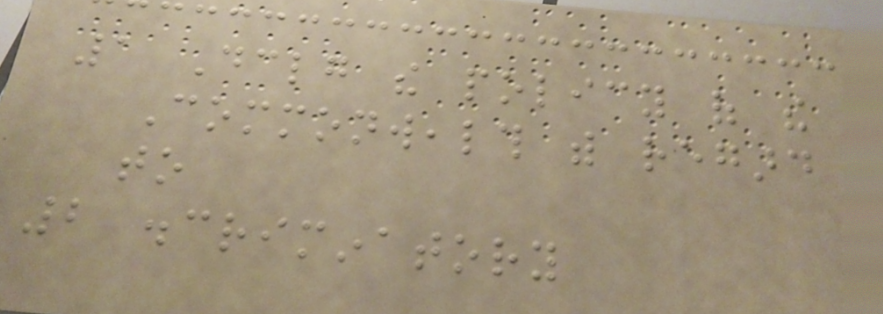1 Declaring the policy of the
Commonwealth with regard
to
2 discriminatory
